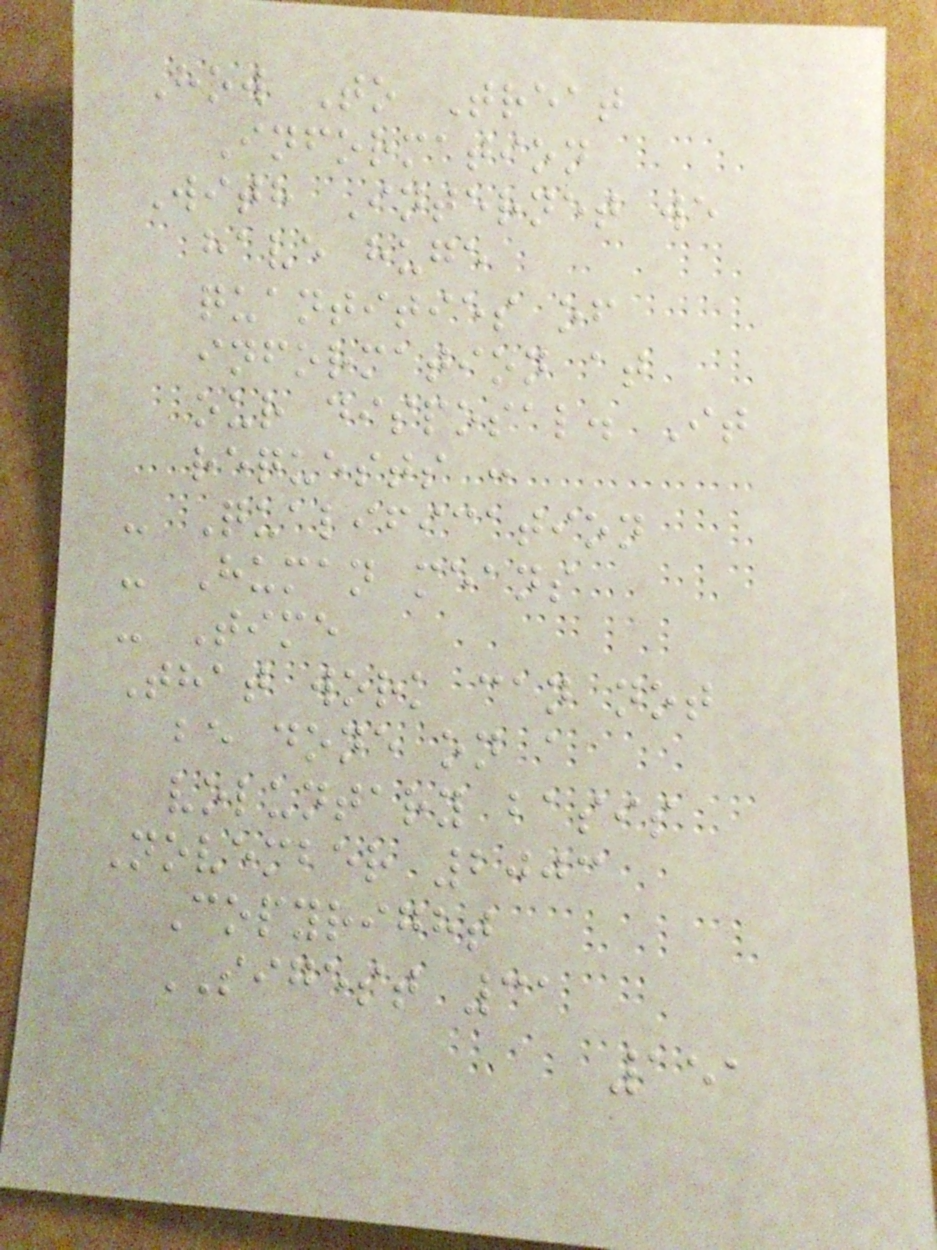How To Treat
Information
With Internet we
have huge
quantities of
information at
our disposal. It
requests :
- Qualification
- Human means
- Time
That work can not
be done on a
voluntary basis
November 2003
Copyright
SIGEST 31
151
